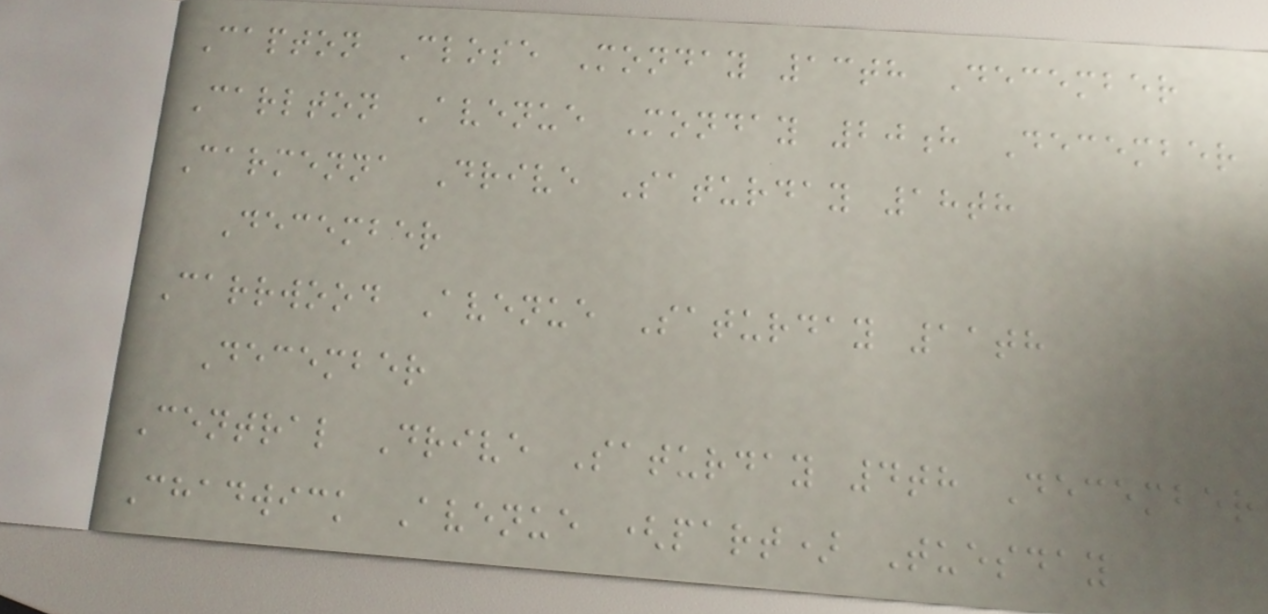Capton Close Monday 13th December
Carlton Avenue Monday 20h December
Carmenna Drive Saturday 18th
December
Carrwood Avenue Saturday 11th
December
Central Drive Saturday 4th December
Chadwick Avenue (part) Tuesday
